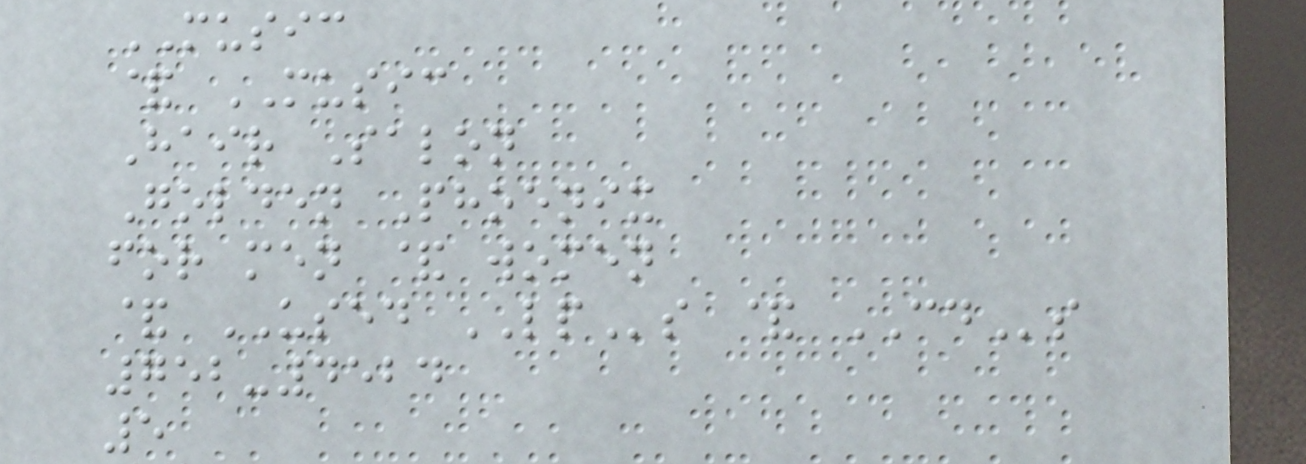MUSIC
& MUSIC
Hair Salon
Golden Phoenix
for men & women
& USED LPs & CDs
752-4524
5
